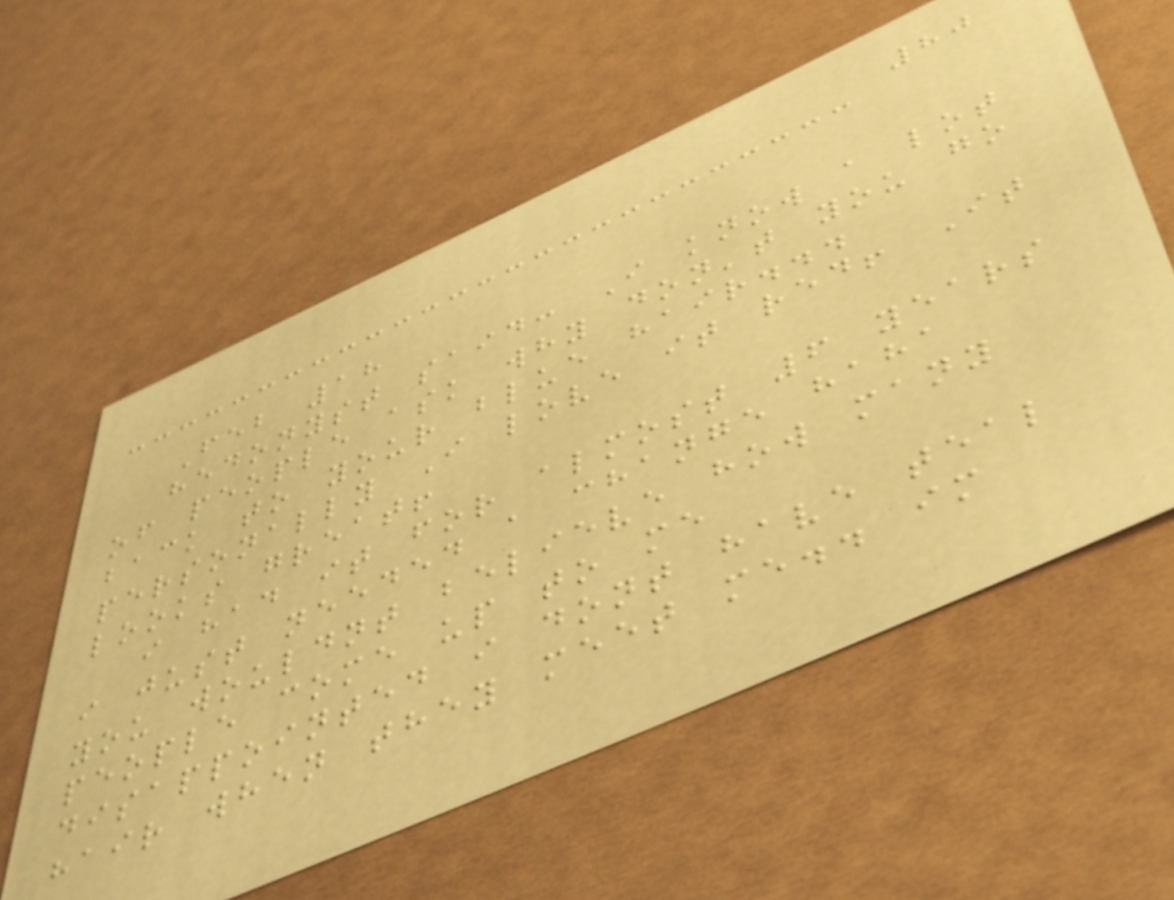80
Feb 18
hedonyst said: I know a lot
of people ask why don't you go
back to your blue hair...
personally I love it red! It
looks great!
i had it for almost 6 years
i just needed a change haha
you wouldnt believe how many
people come up to me
disappointed i dont have teal
hair when they meet me.. im
